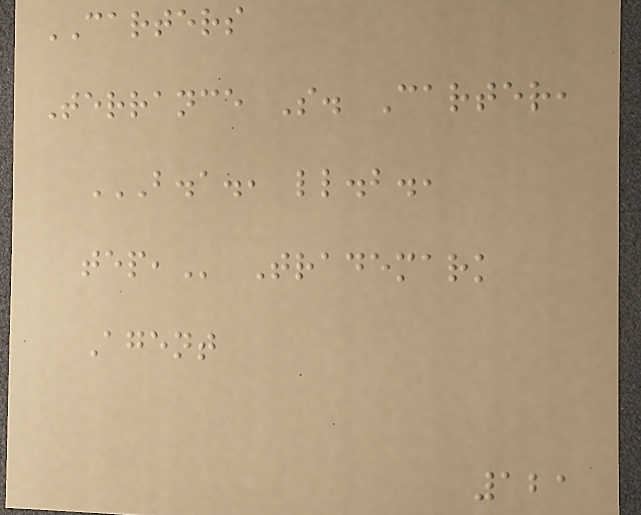CARTERS
Terrance S. Carter,
B.A., LL.B.,
TEP, Trademark
Agent
121
